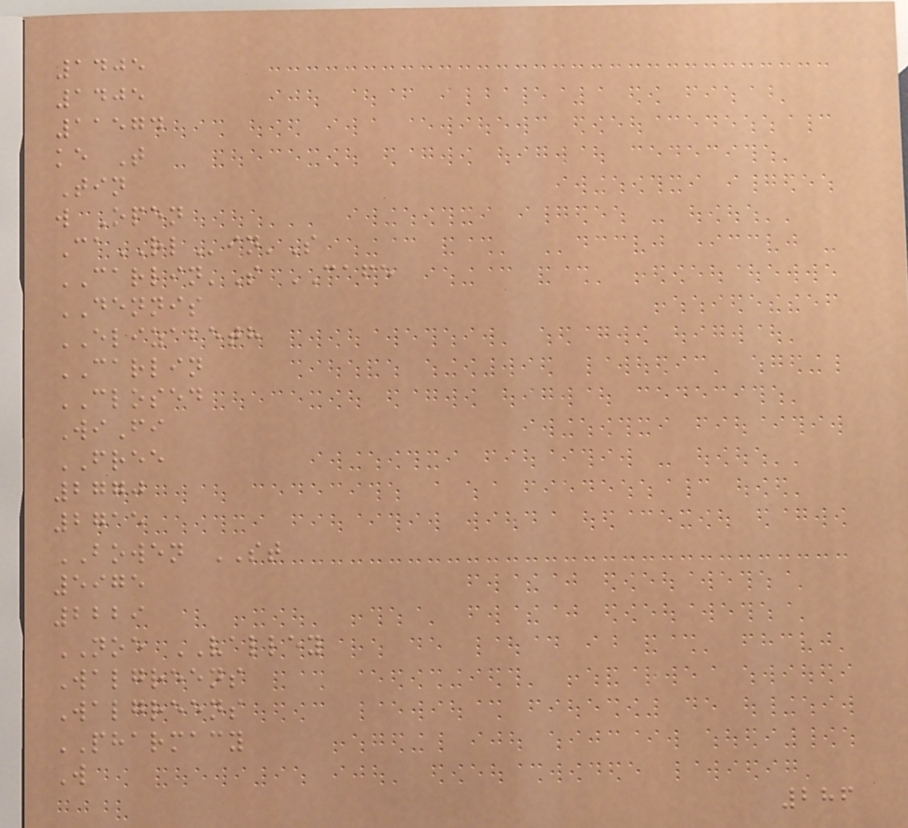1405
1405
11574
ke T
Tin
w Open
CaRLin'S
CARLIN'S CAFE
DENNIS
ELIZABETH
CARLIN
CLOSED
WiFi
FREE
2770
2715
BOWEN ST
5975
2229
NOE VALLEY
Walgreens
Walgreens
PHARMACY
W
286
